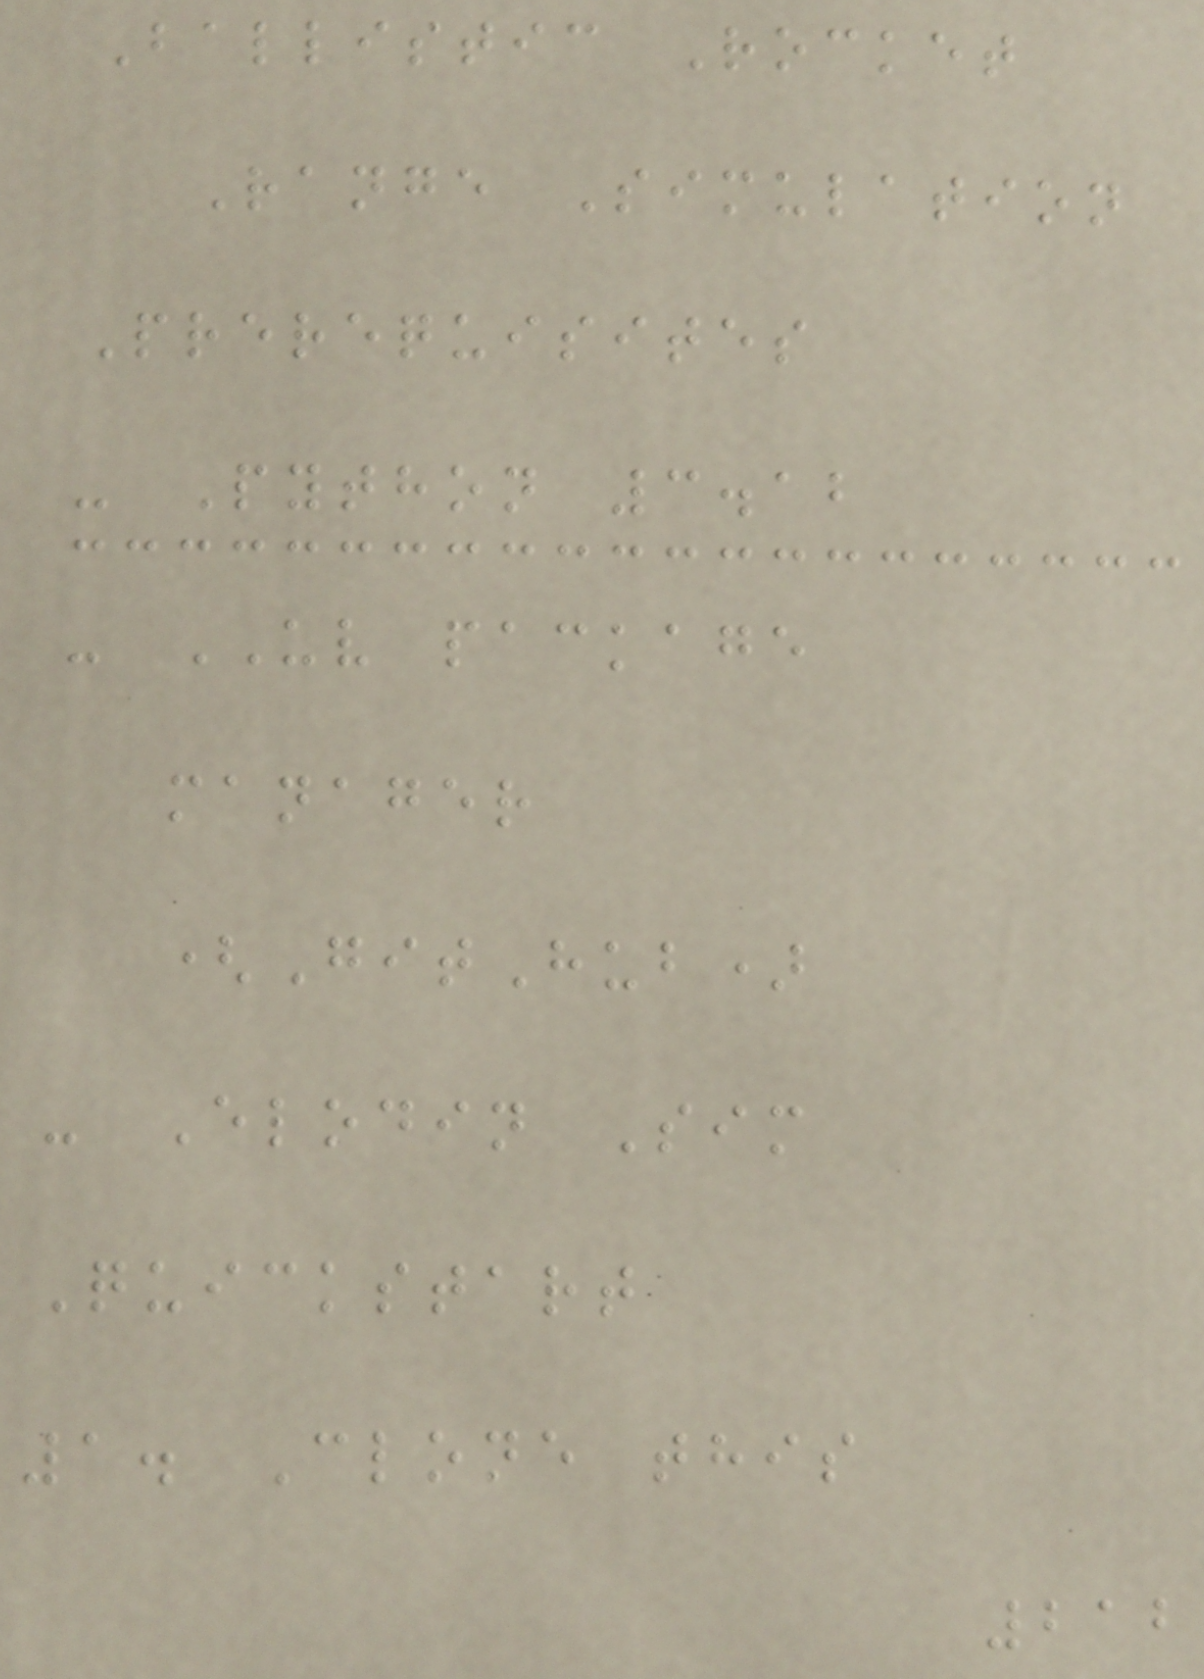Ballistic Rocket
Range Simulation
Prerequisites
- Python 3.12
- UV package
manager
(GitHub)
- Elodin Sim
Quickstart
1. Clone this
212
